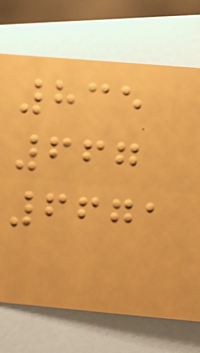835
667
6671
